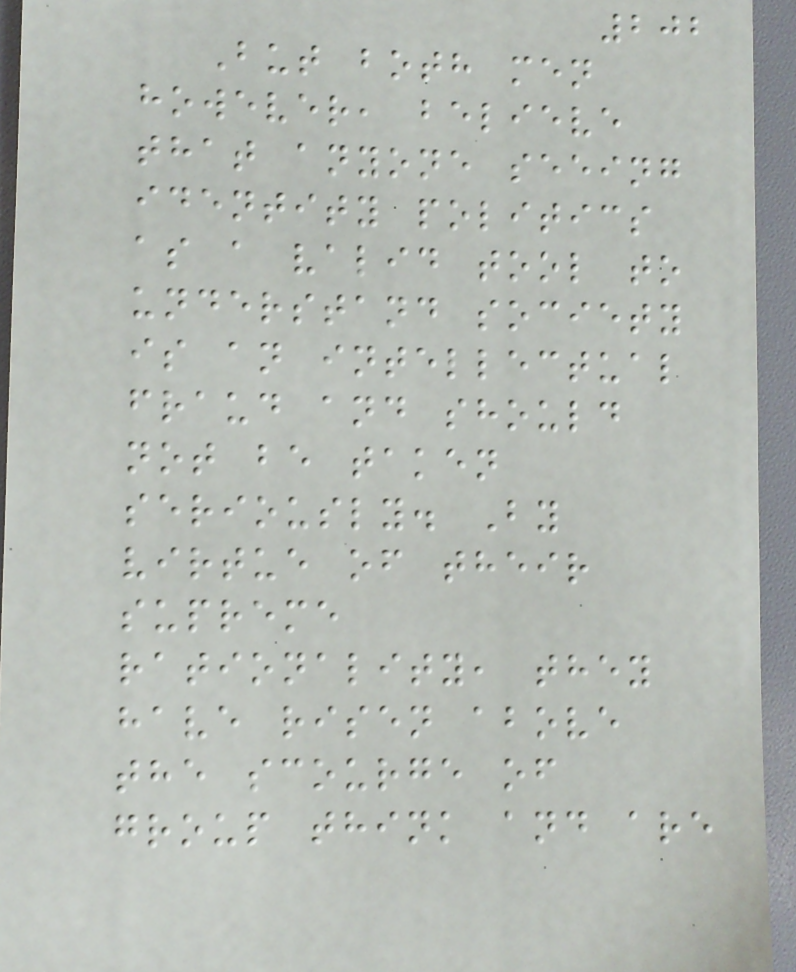202
But both men
however, believe
that anyone seeing
identity politics
as a valid tool to
understand society
is an intellectual
fraud and should
not be taken
seriously. By
virtue of their
supreme
rationality, they
have risen above
the scourge of
group think and are
